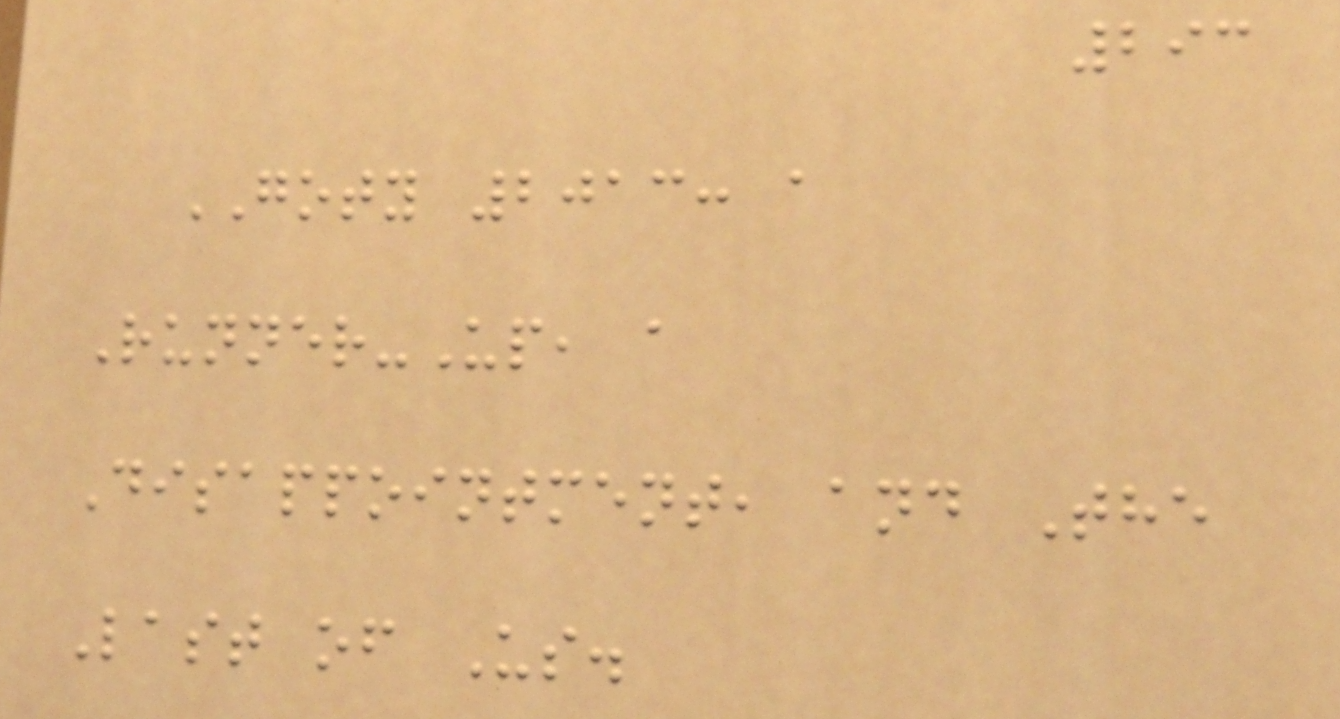293
GOTY 2013: a
Runner-Up, a
Disappointment, and The
Last of Us.
